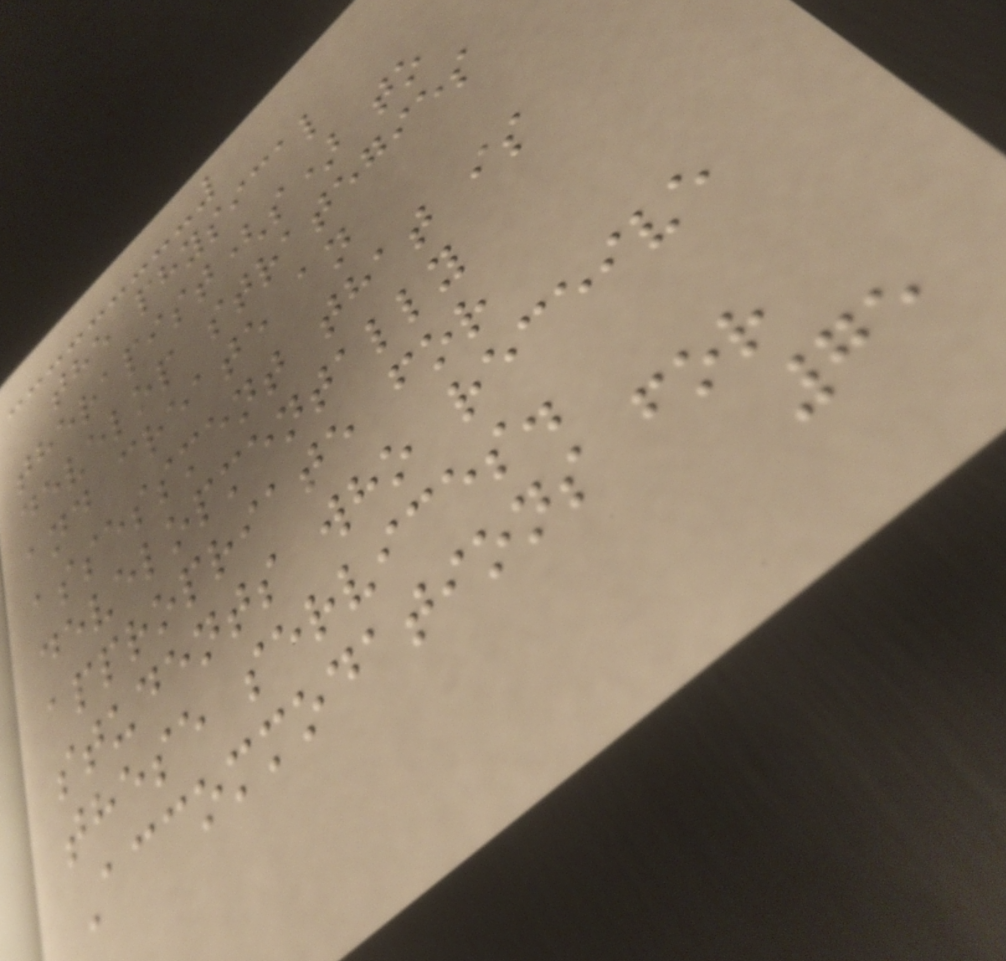the physical
therapist(s) to
develop strategies
and create an
assessment that is
developmentally
appropriate for
students who receive
these services.
Accommodations for
75
